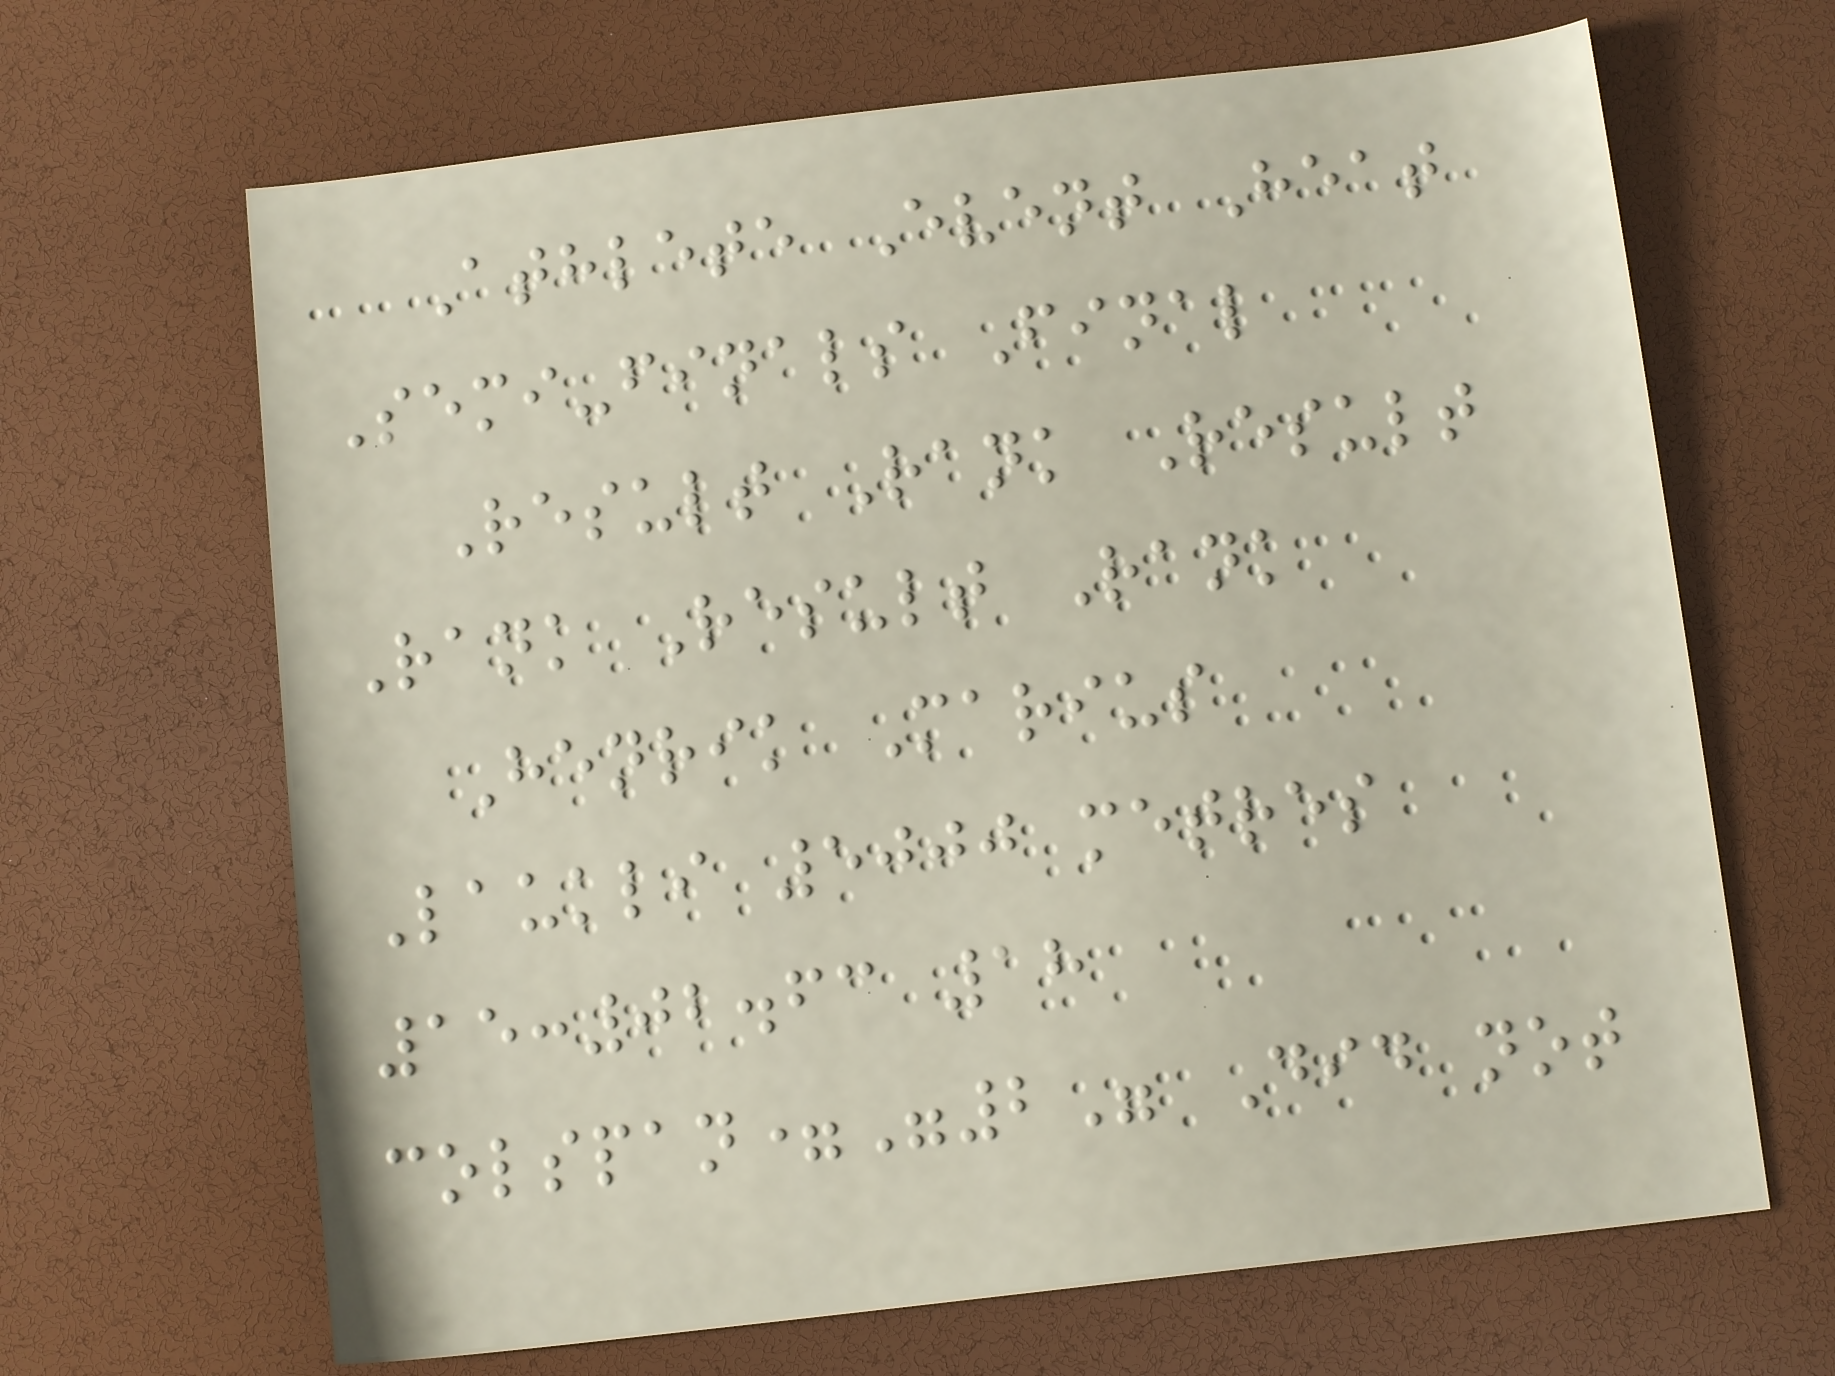Athlete Event Heat
Semi-finals Final
Result Rank Result
Rank Result Rank
Henrik Marius
Laukli 5000 metres
15:02.63 18
colspan="2" Did not
